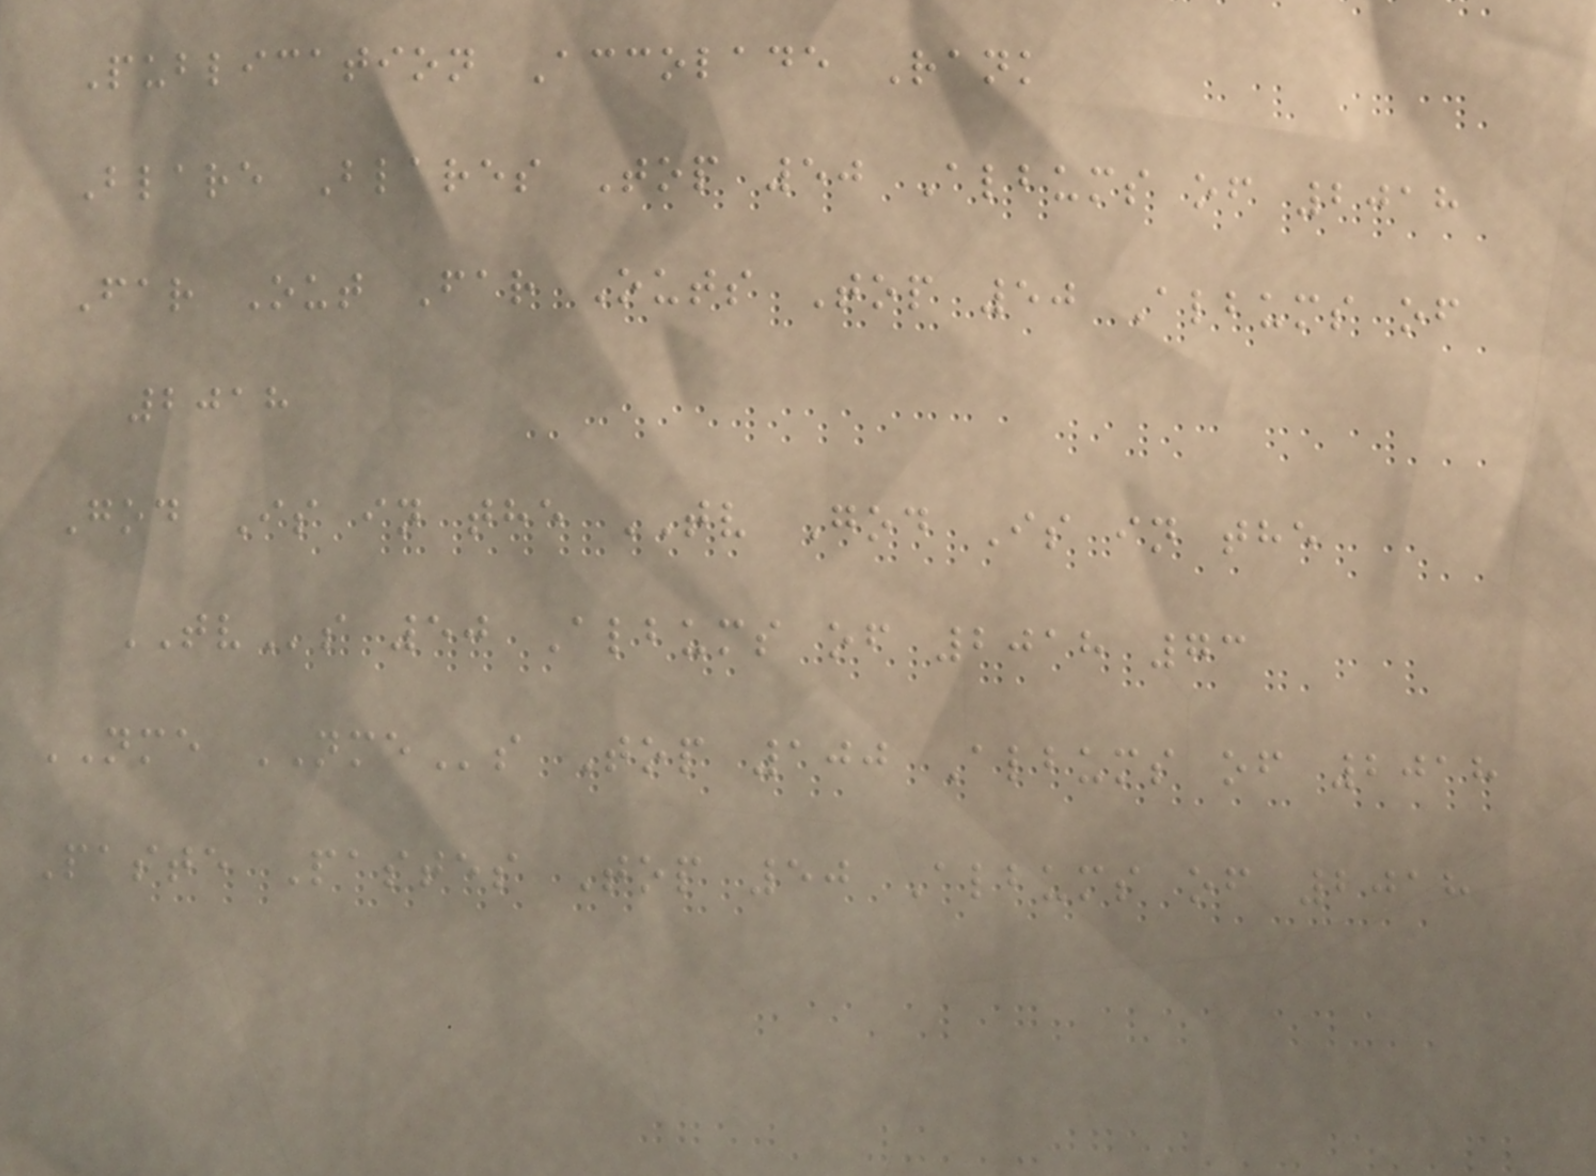Publication Accolade Rank
Blare Blares Top 50 Albums of 2018
Far Out Far Outs Top 50 Albums of
2018
God Is in the TV God Is in the
TVs 50 Albums of 2018 73
NME NMEs Top 100 Albums of 2018
Paste Pastes Top 50 Albums of 2018
